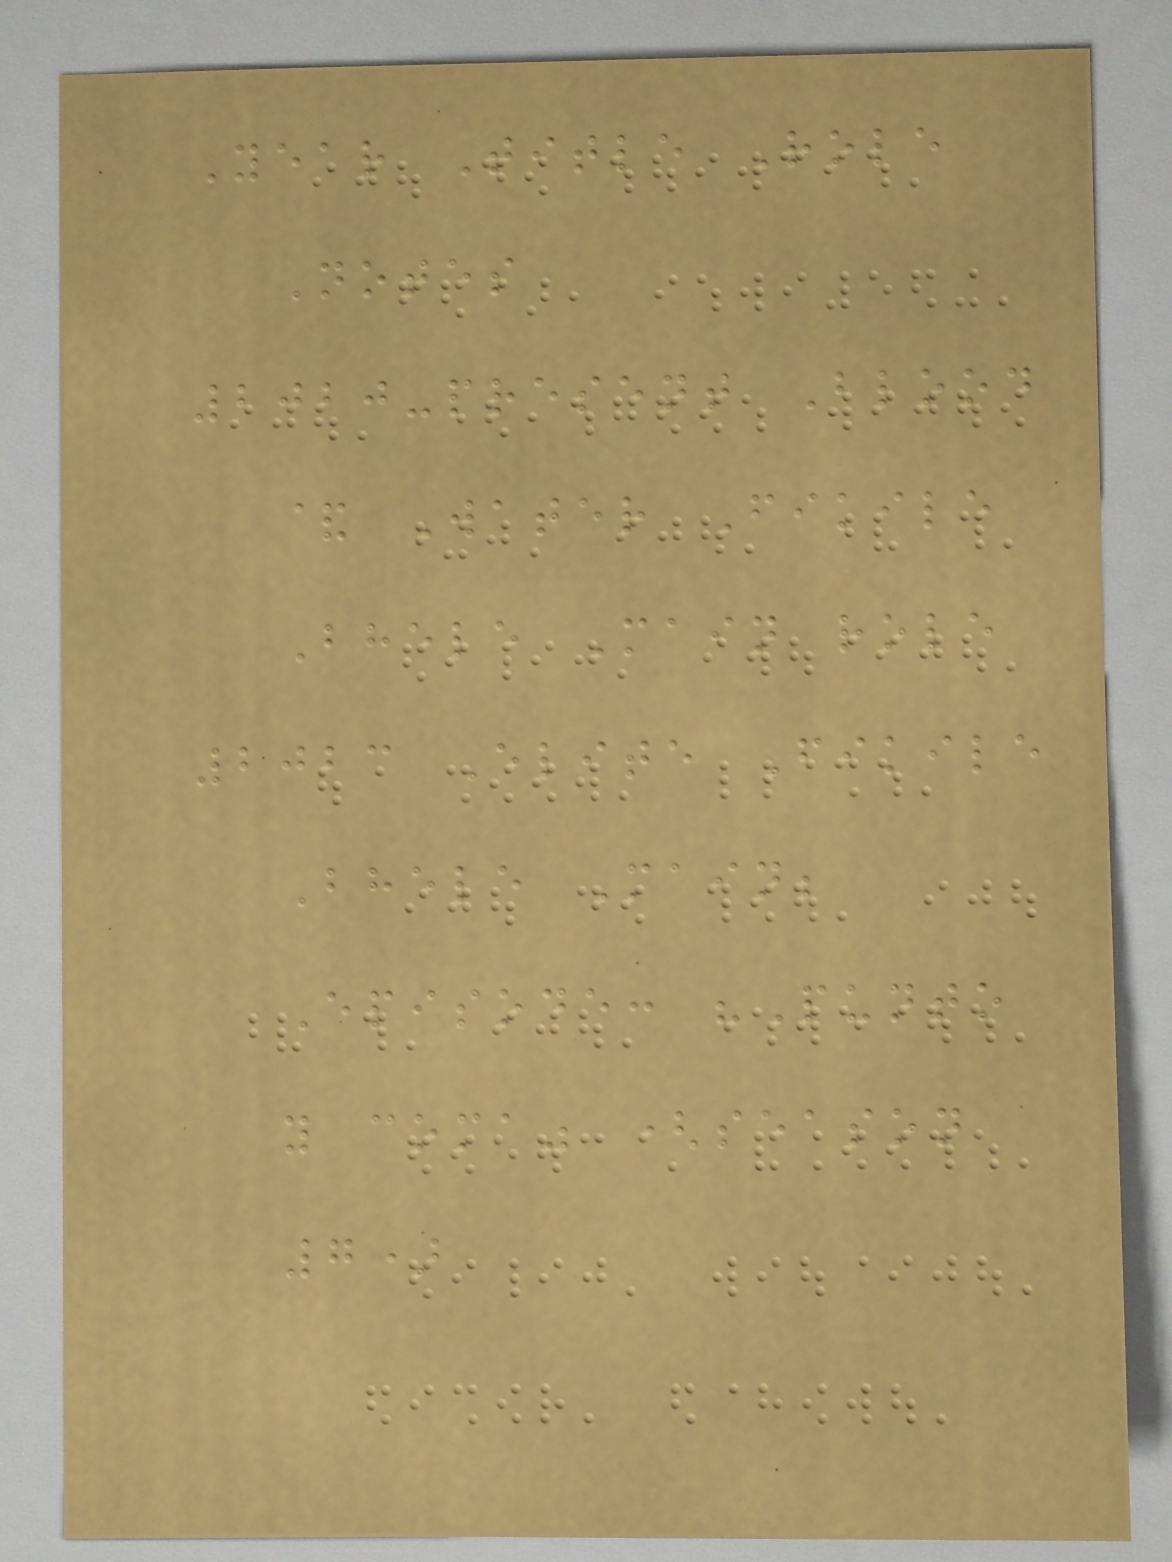Year Title Role
Notes
2020-present Blood
& Water Fikile
Bhele Main role
2023 Elite Fikile
Bhele Main;
Episode: "Punto
y coma" (season
7)
